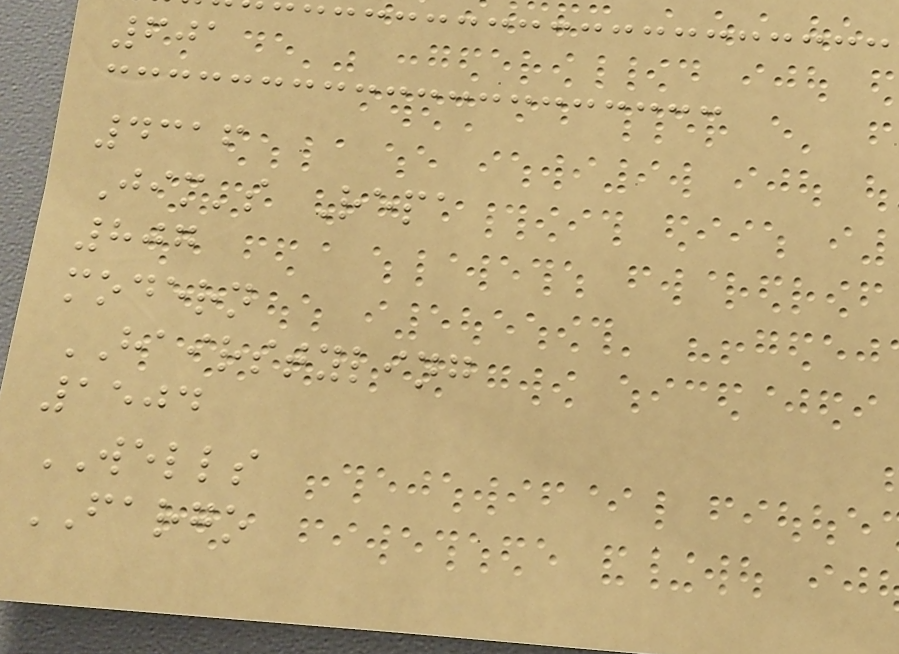601
4316
Jim's Repa
807
modern
HAIRSTYLING
1504
WELLS
FARGO
